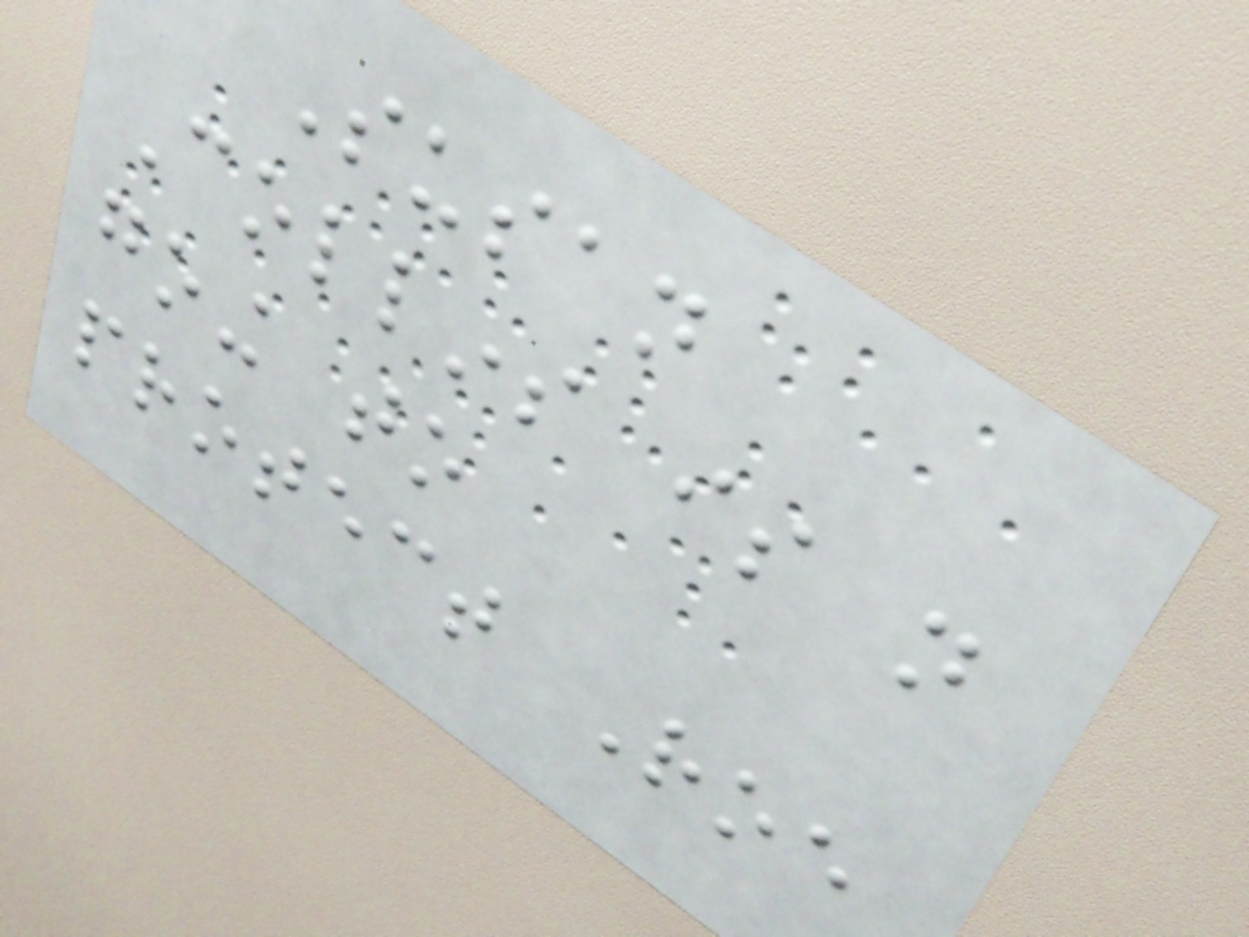Susan
Collins is not
going to
protect Roe
